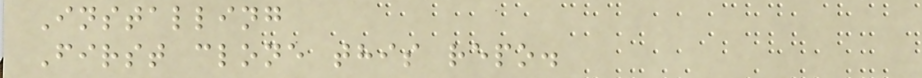Installing
First clone this repo.
